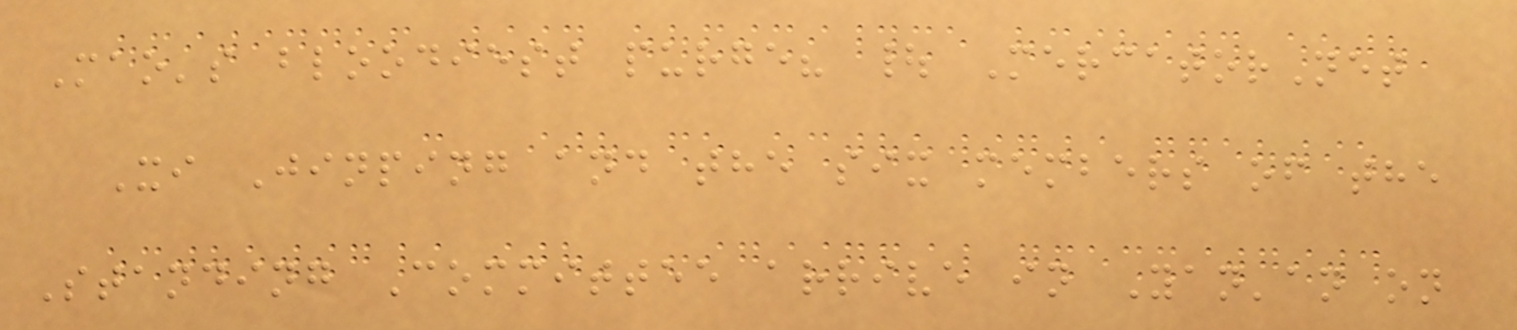Mao's bloodiest purge? | MercatorNet
Xi Jinping and the six members of the
Standing Committee arrive in Yan'an on
